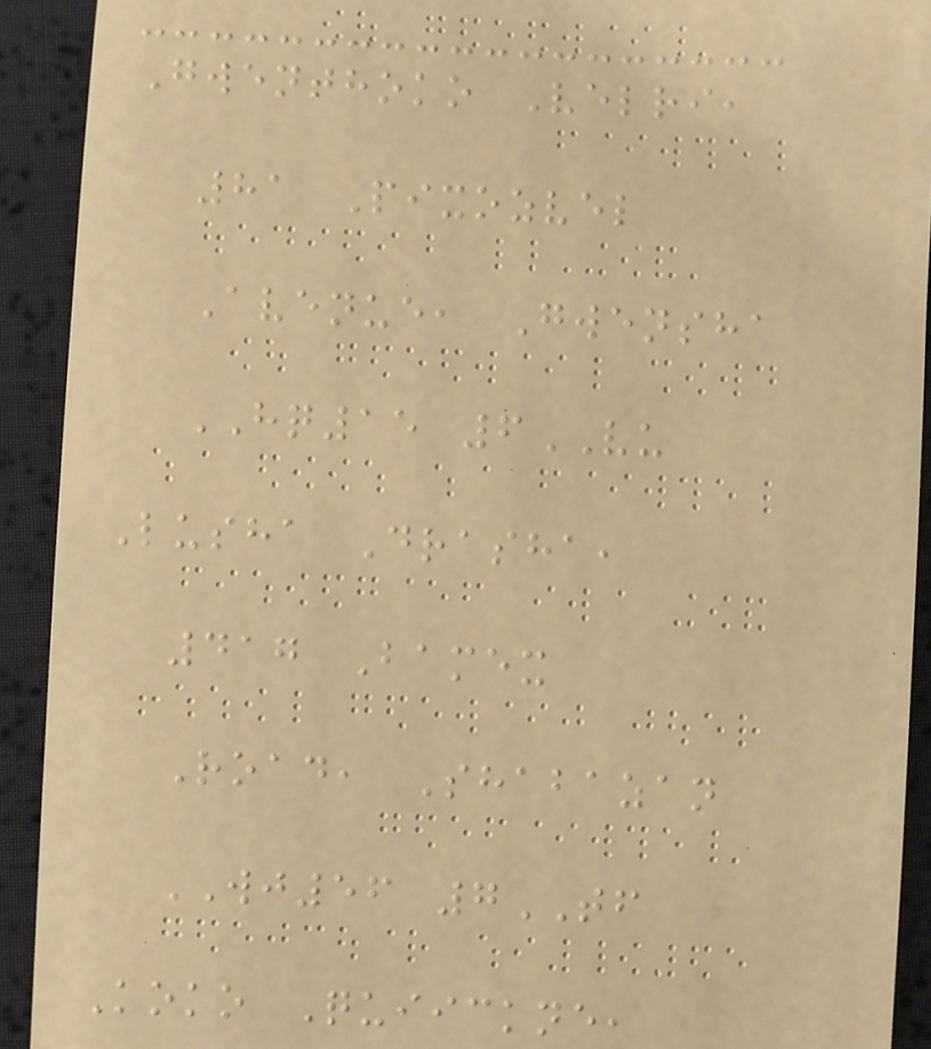Gwenthoko Velri,
81 Pixozvel
Avenue, Gwensha
HQ15 6VU
Lusha Drasha,
417 Bamex
Road, Shabazan
WJ56 7TF
Koko Quiickne,
